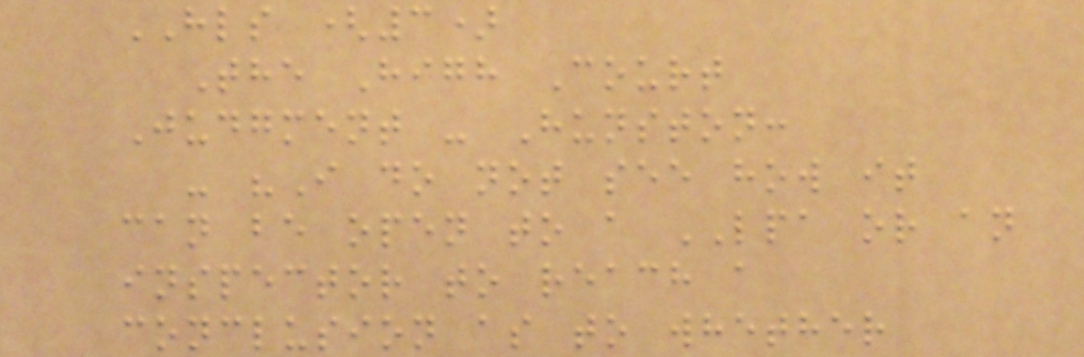HLS (3)
The High Court
Judgment - Hunston:
- "I do not see how it
can be open to a LPA or an
inspector to reach a
conclusion as to whether
